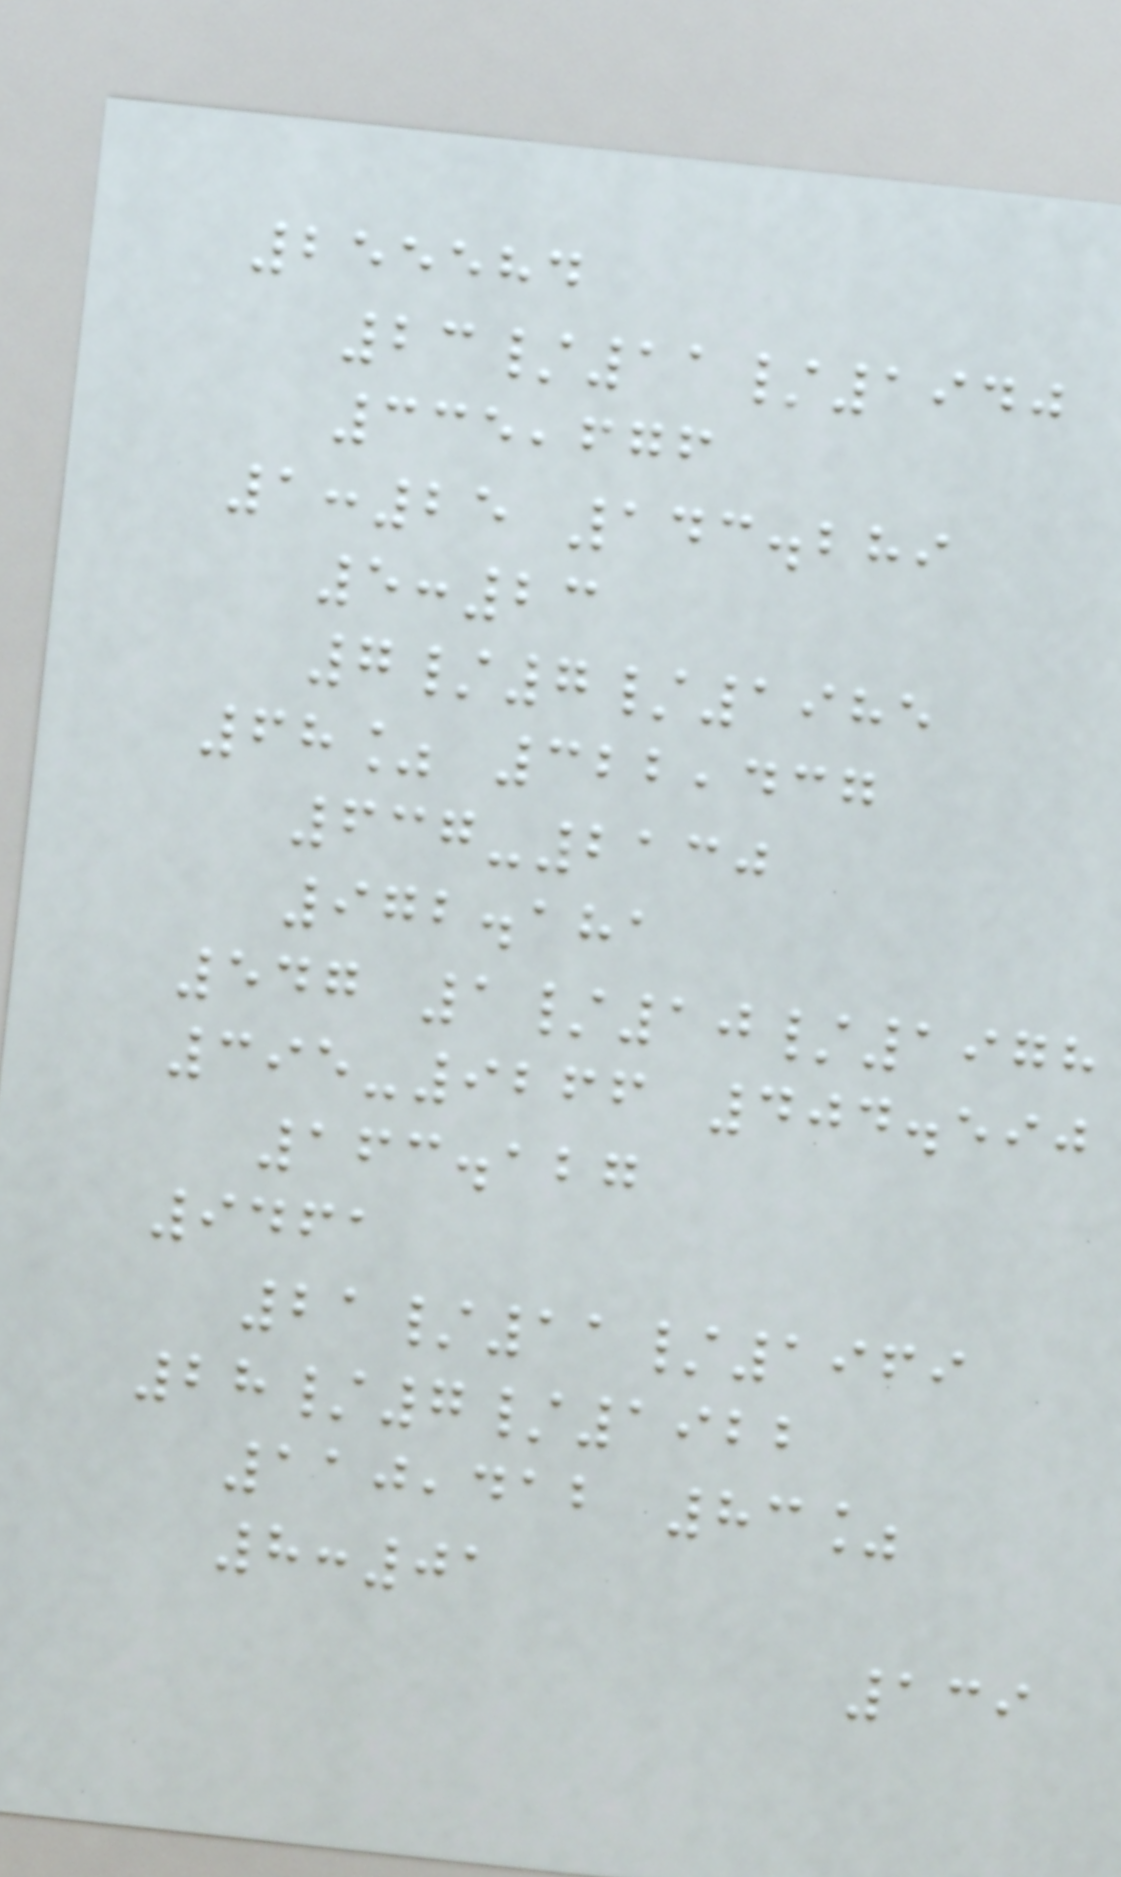255584
23/11/1940
335,676
1:25 143.289
5:23
7/7/1985
68% 322,437
637-2130
972.181
547 1/10/1978
395-9266 404.590
163.127
9461
21/11/1969
28/7/1922
110,412 83%
8:01
139
